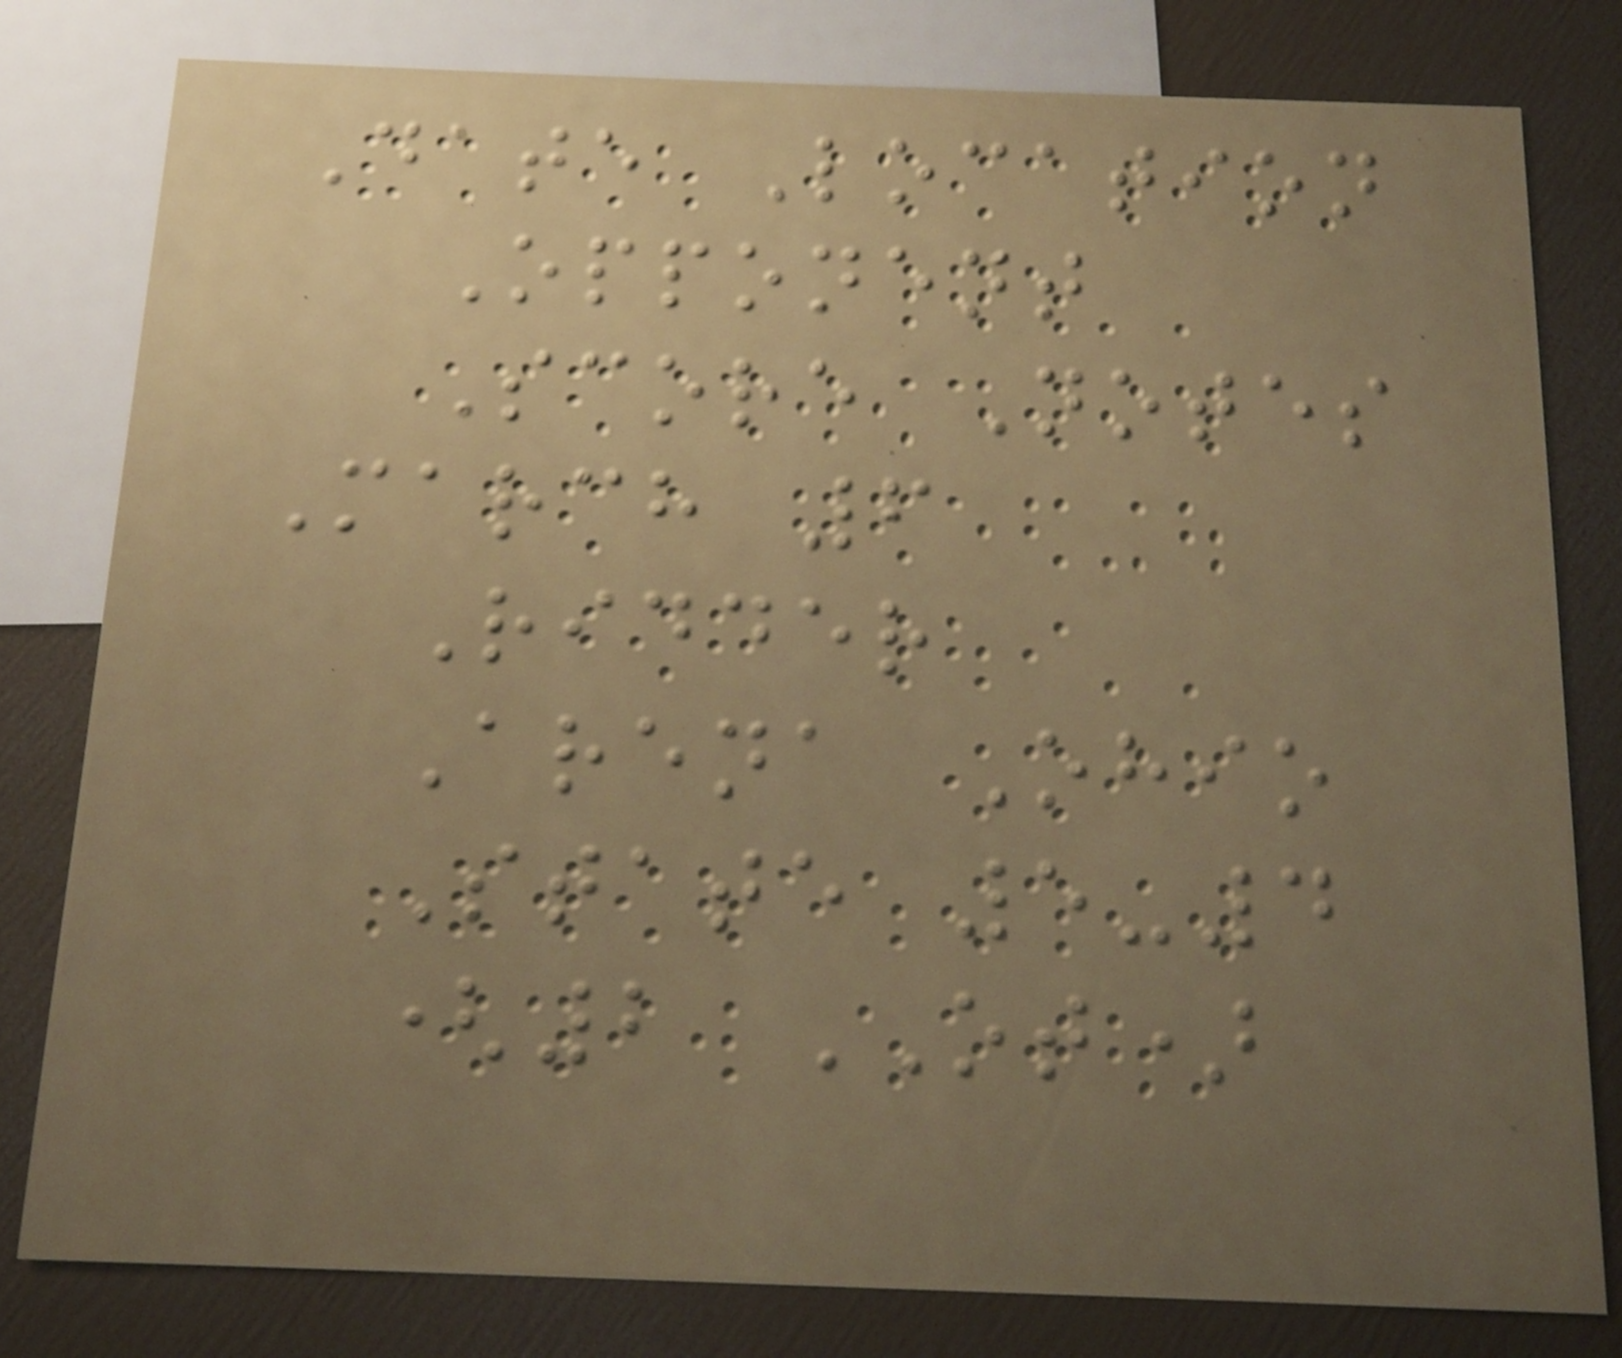Date Location
Opponent
Score Notes
March 6
Ridder
Arena Ohio
State 5-4
(2 OT)
